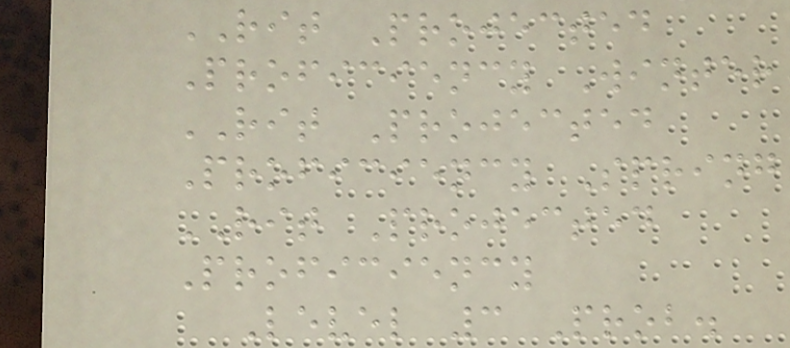RIT Projected
Proficiency Winter
RIT Projected
Proficiency Spring
RIT Projected
Proficiency
Level 3 Prob.
